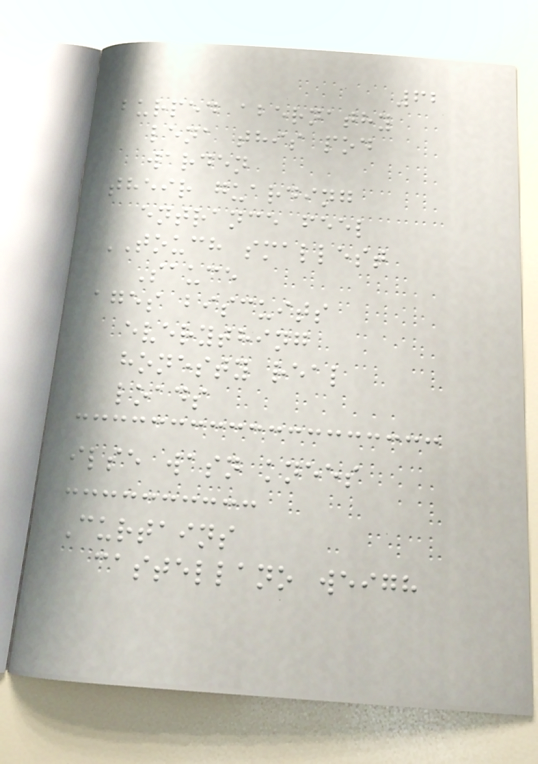62
burped abernathy
lena this pod
warden
their guarding
entrance feel
TOUCH smallest
Sauce
ages biscuits
everything
honesty real
loads
ilse wasn knees
Curtains
castellano weigh
